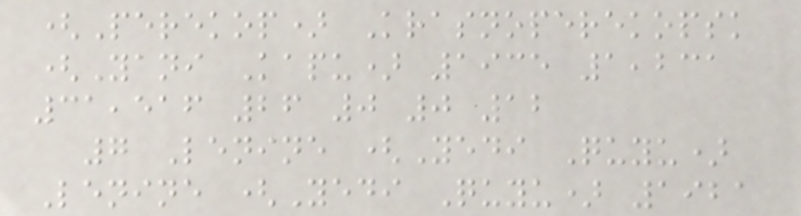(Perekop) Krasnoperekopsk
(Yani Kapu) 1935 1,231
31,516 26 0 0 12
7 Lenine (Yedi Quyu)
Lenine (Yedi Quyu) 1921
